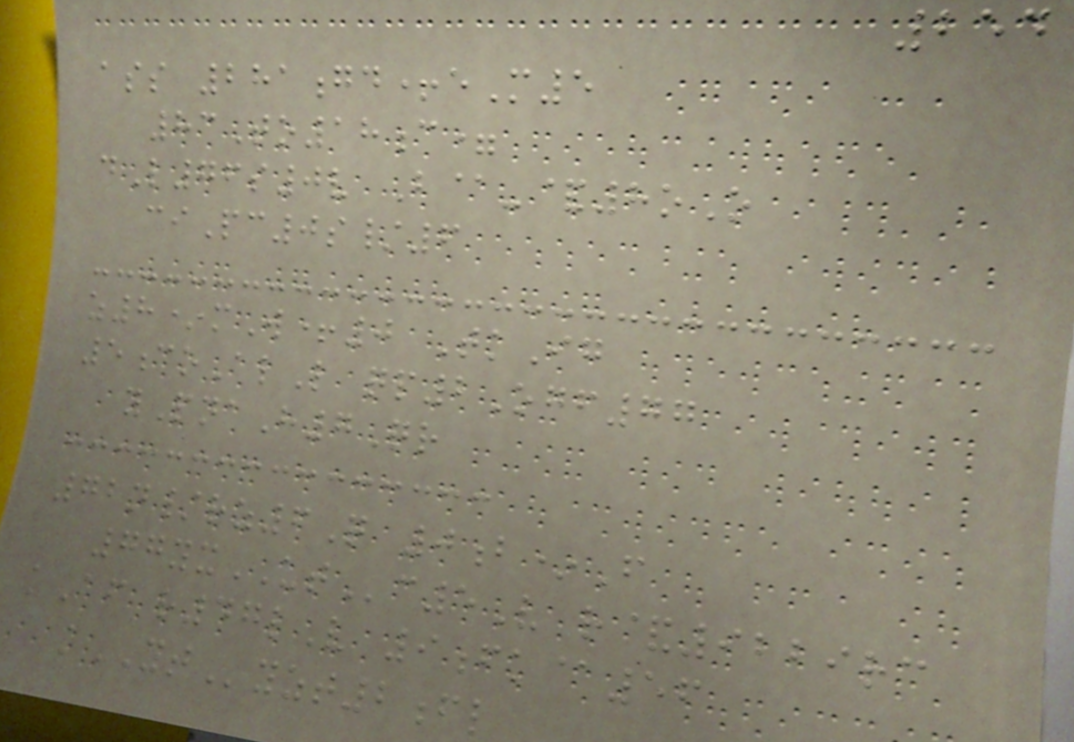254
ass 281gd+eM5
83To18c=
dL76s0v B@-&8oO
ciPc0s/6
z8*mW+0 TkIg
5coAlL qp2Ogf77
yPnaH7Qr
72n/rz6Q 0b*F
77yxUTc5V r&9229rc
kAf r47lV 9fk@56
kYTyzt2fl
